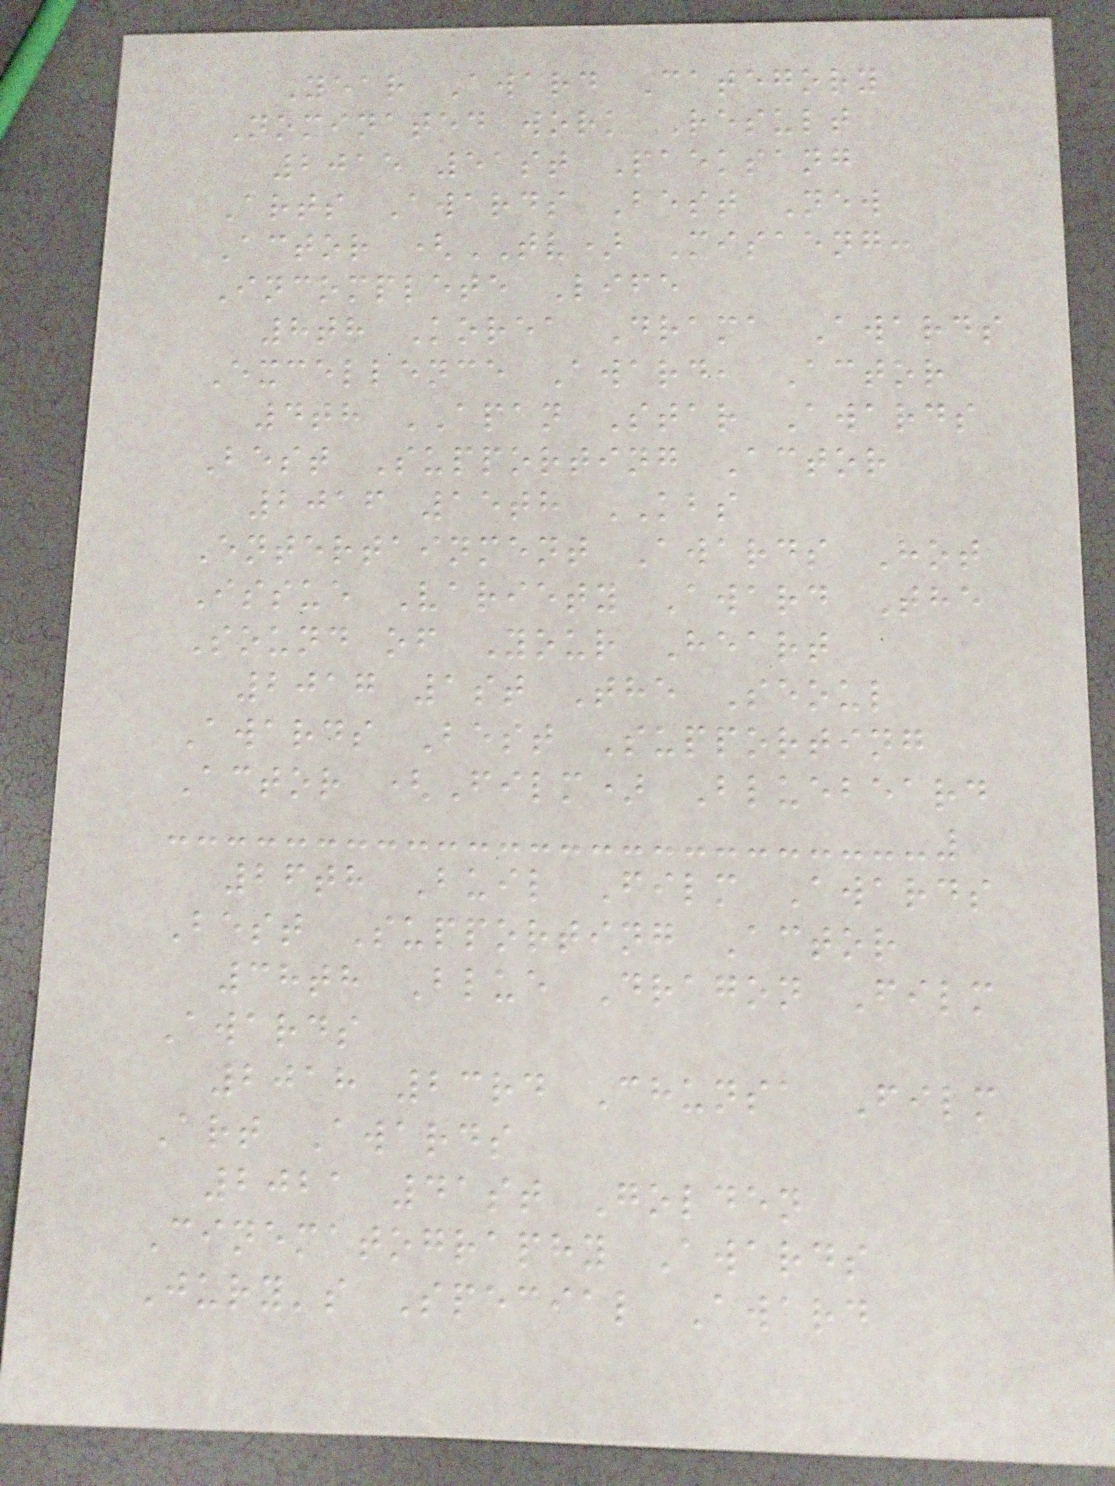Year Award Category
Nominated work Result
2015 51st Paeksang
Arts Awards Best New
Actor (TV) Misaeng:
Incomplete Life
8th Korea Drama Awards
Excellence Award, Actor
4th APAN Star Awards
Best Supporting Actor
2016 15th KBS
Entertainment Awards Hot
Issue Variety Award The
Sound of Your Heart
2017 1st The Seoul
Awards Best Supporting
Actor (Film) Bluebeard
26th Buil Film Awards
Best Supporting Actor
38th Blue Dragon Film
Awards
2018 23rd Chunsa Film
Art Awards
2021 41st Golden
Cinematography Awards
Jury's Special Award
